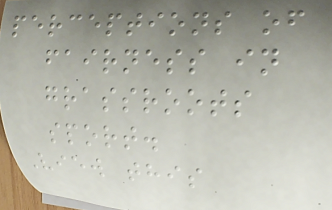perceptions of
fairness in
grassroots
sport.
View this
